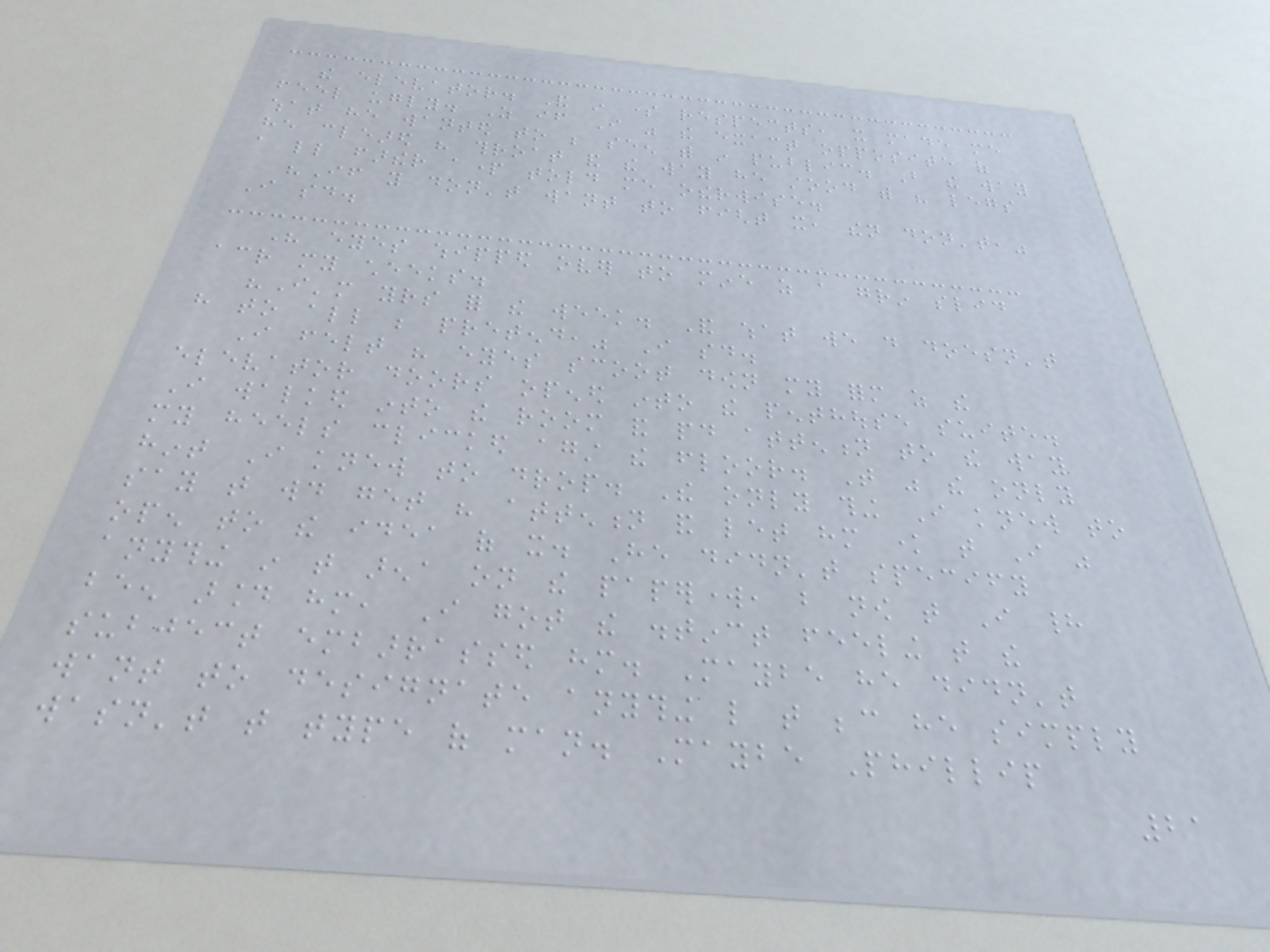the elevator. And in some respects, it made me
feel ugly. As if I was the exact opposite of
what he wanted to be seen with in public. But the way
he cleared his throat and the way he stood with his legs
a little farther apart told me otherwise.
"If you don't want to fight it, then don't,"
I said.
His eyes whipped over to mine as a grin slid
across my cheeks.
"I'm yours for the week. And what we do doesn't
have to all be pretend," I said.
I felt his eyes scoot down my form as the
elevator doors opened into the penthouse suite.
I walked into the room and paid attention to the way
my heels clicked against the floor. That was the only
hint I knew to drop. The only thing I knew to
say that would get his attention and let him know that I was
open to the idea of it. He didn't specify
anything in that arena on the paperwork, but now that I had
been around him, I got the distinct feeling that the
subject embarrassed him. Maybe he didn't
want to designate anything like that because he simply
wasn't that type of man. Maybe Phillip
21
